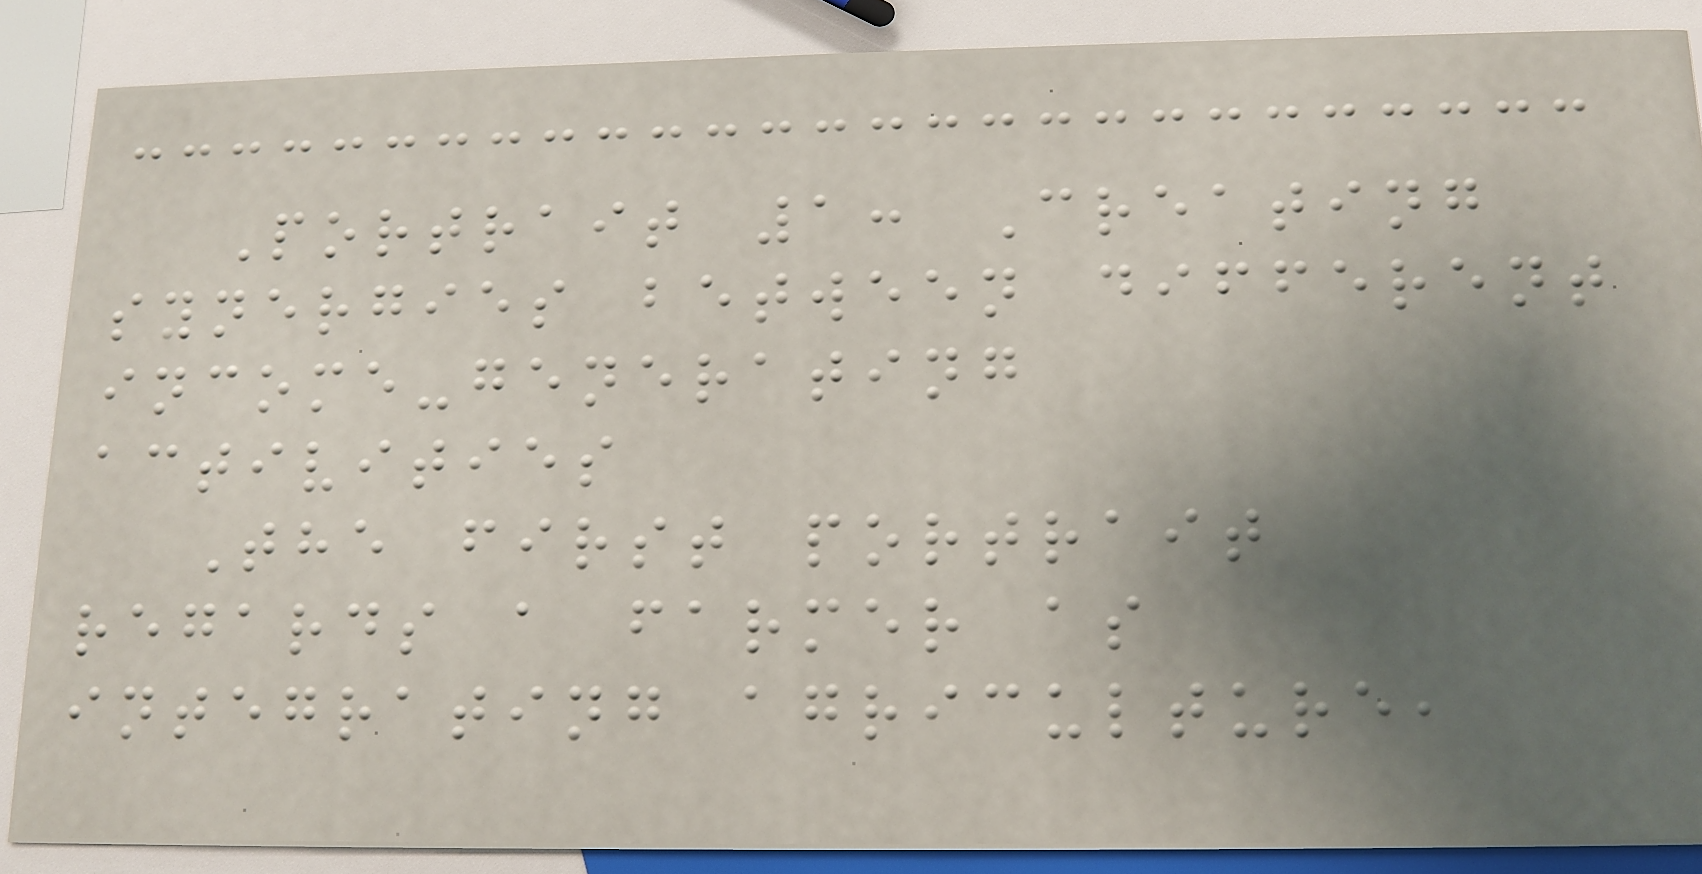Portrait 1: Creating
synergies between different
income-generating
activities
The first portrait
regards a farmer as
integrating agriculture,
